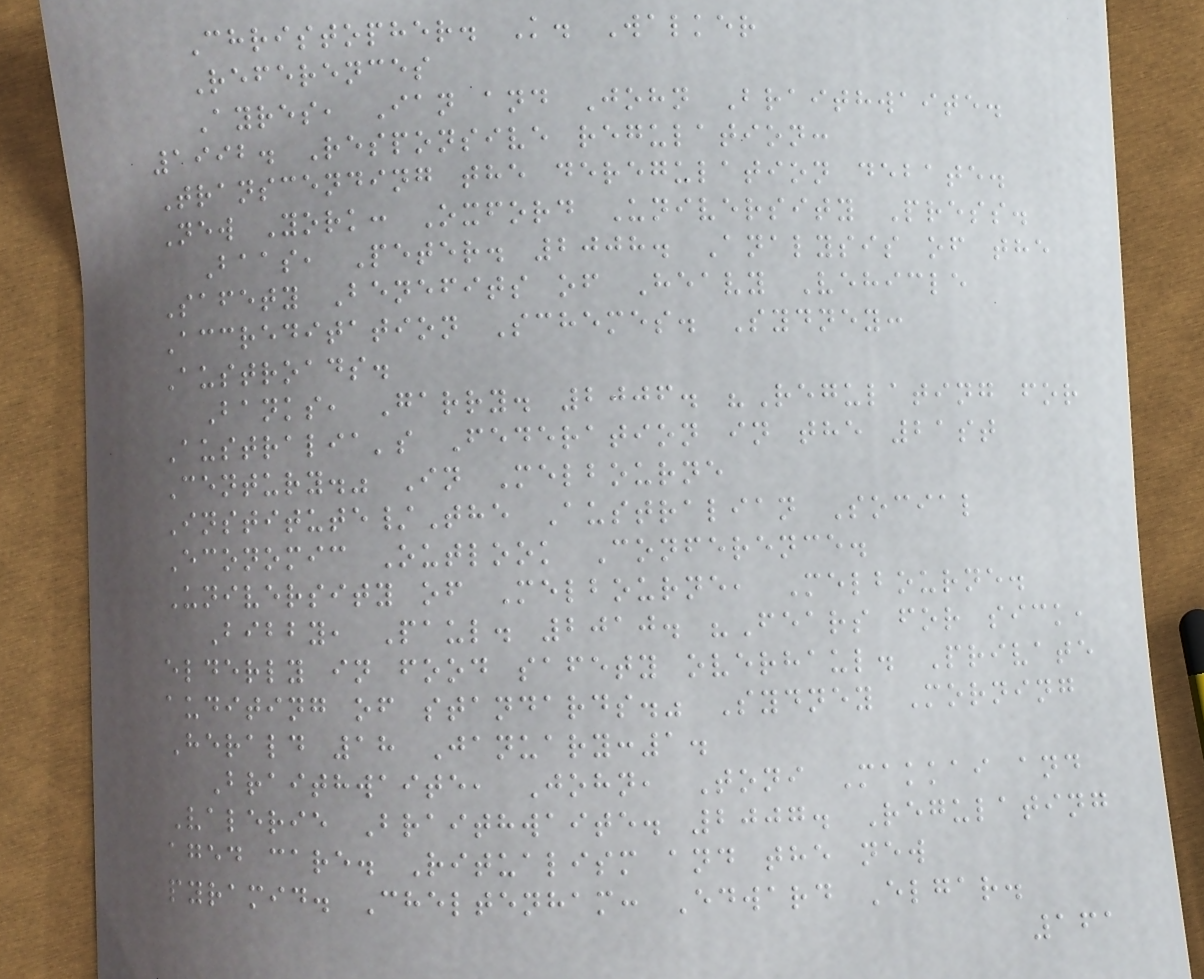Christopher. K. Walker
References
Ayres, Ian and John Braithwaite.
1992. Responsive regulation:
Transcending the deregulation debate.
New York: Oxford University Press.
Baas, Peter. 2008. Analysis of the
Safety Benefits of Heavy Vehicle
Accreditation Schemes. Sydney:
Austroads.
Banks, Garry. 2006. "Regulating for
Australia's Federation in the 21st
Century." In Melbourne
Institute/The Australian Social
Economic Outlook Conference.
University of Melbourne, Melbourne.
Bibby, Paul. 2010. "Fears for sick,
elderly in food safety overhaul. Private
auditing of standards." Sydney Morning
Herald 18 January:1.
Braithwaite, John, Toni Makkai and
Valerie Braithwaite. 2007. Regulating
aged care. Ritualism and the new
pyramid. Cheltenham: Edward Elgar.
161
